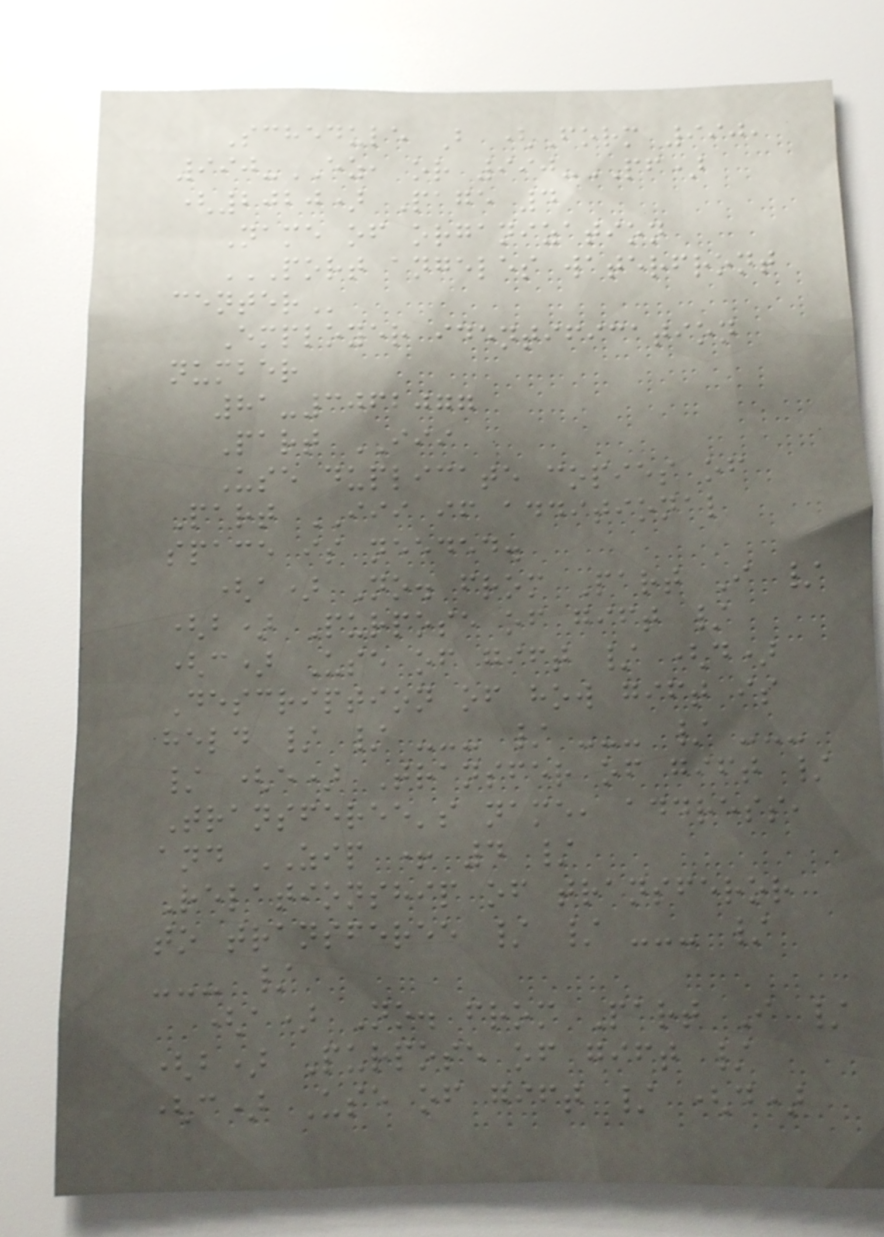Schedule B (Form 990,
990-EZ, or 990-PF)
(2020) Page 4
Name of organization
PORT ANGELES WATERFRONT
CENTER
Employer identification
number
81-3062077
Part III
Use duplicate copies of
Part III if additional
space is needed.
(a) No. from Part I /
(b) Purpose of gift /
(c) Use of gift / (d)
Description of how gift is
held / / --- / --- / ---
/ (e) Transfer of gift /
Transferee's name, address,
and ZIP + 4 /
Relationship of transferor
to transferee / / --- /
--- /
(a) No. from Part I /
(b) Purpose of gift /
(c) Use of gift / (d)
